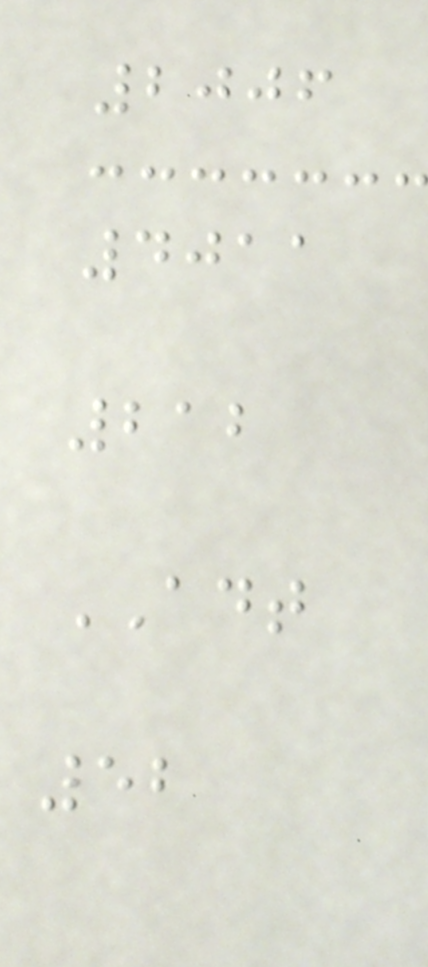2006
4011
212
ADT
52
